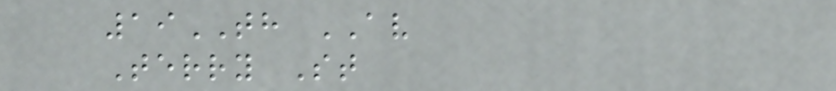19TH AV
Terry St
